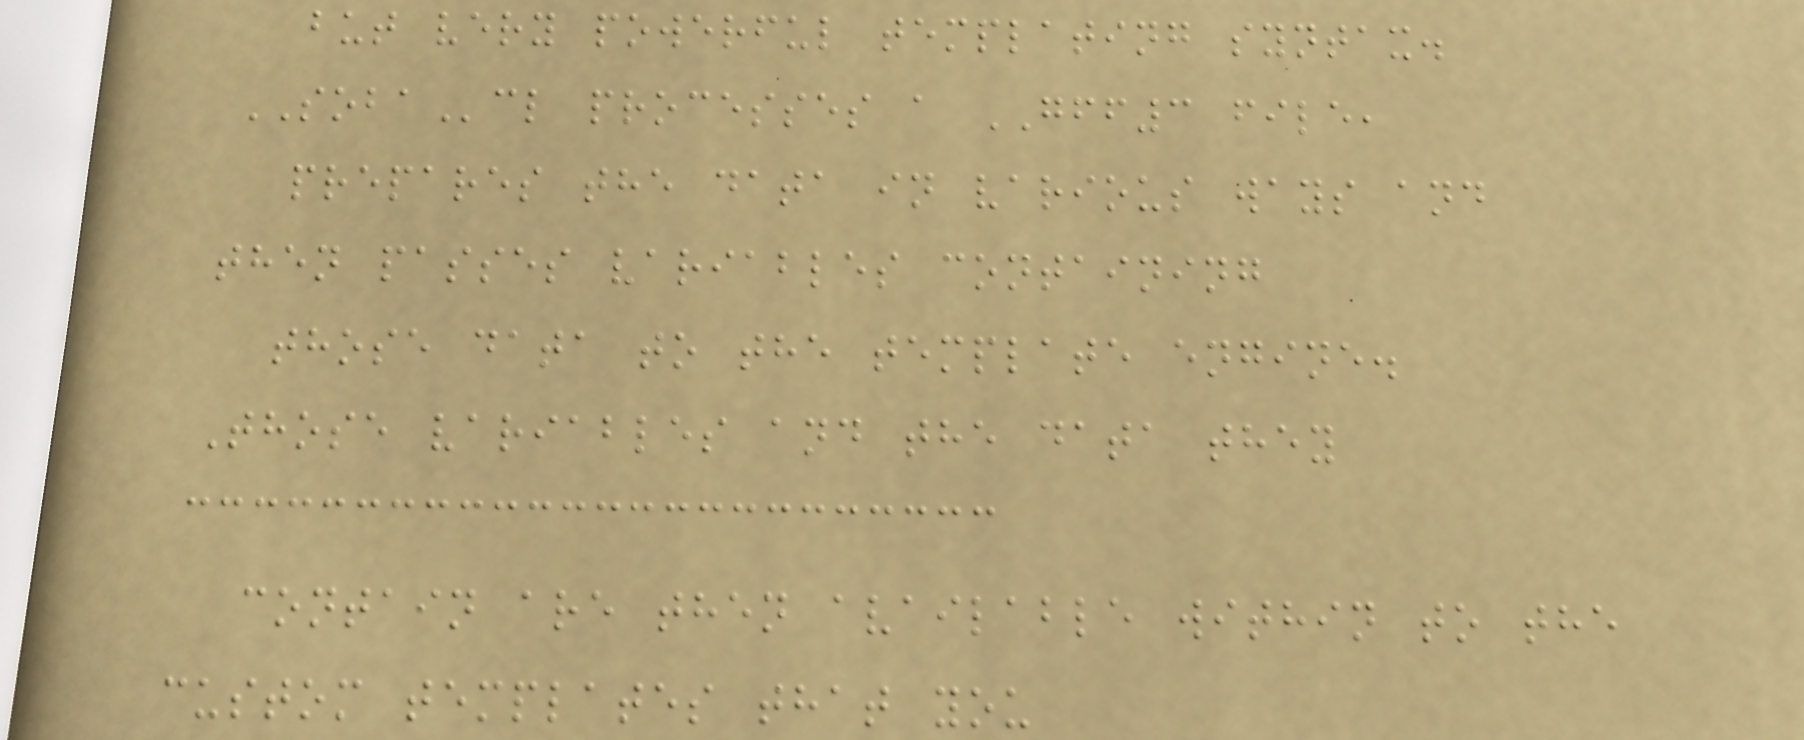but very powerful templating syntax.
SOBAcl processes a GFF3 file,
prepares the data in various ways and
then passes variables containing
those data to the template engine.
Those variables and the data they
contain are then available within to the
custom templates that you
